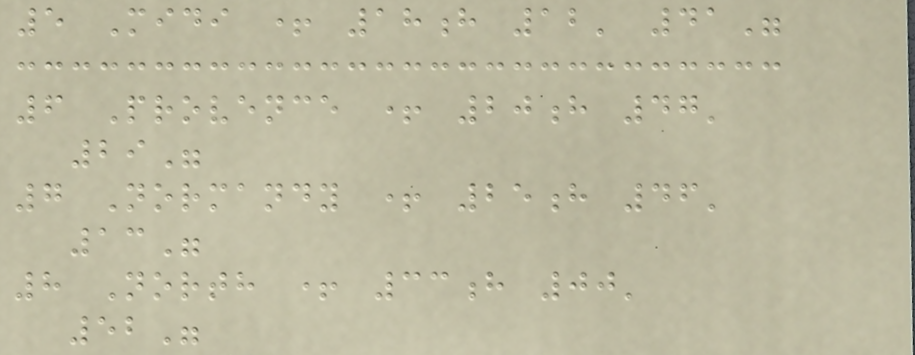5 Midi + 18h 12' 41"
6 Provence + 20h 47'
29"
7 Normandy + 25h 46'
13"
8 North + 33h 00'
52"
